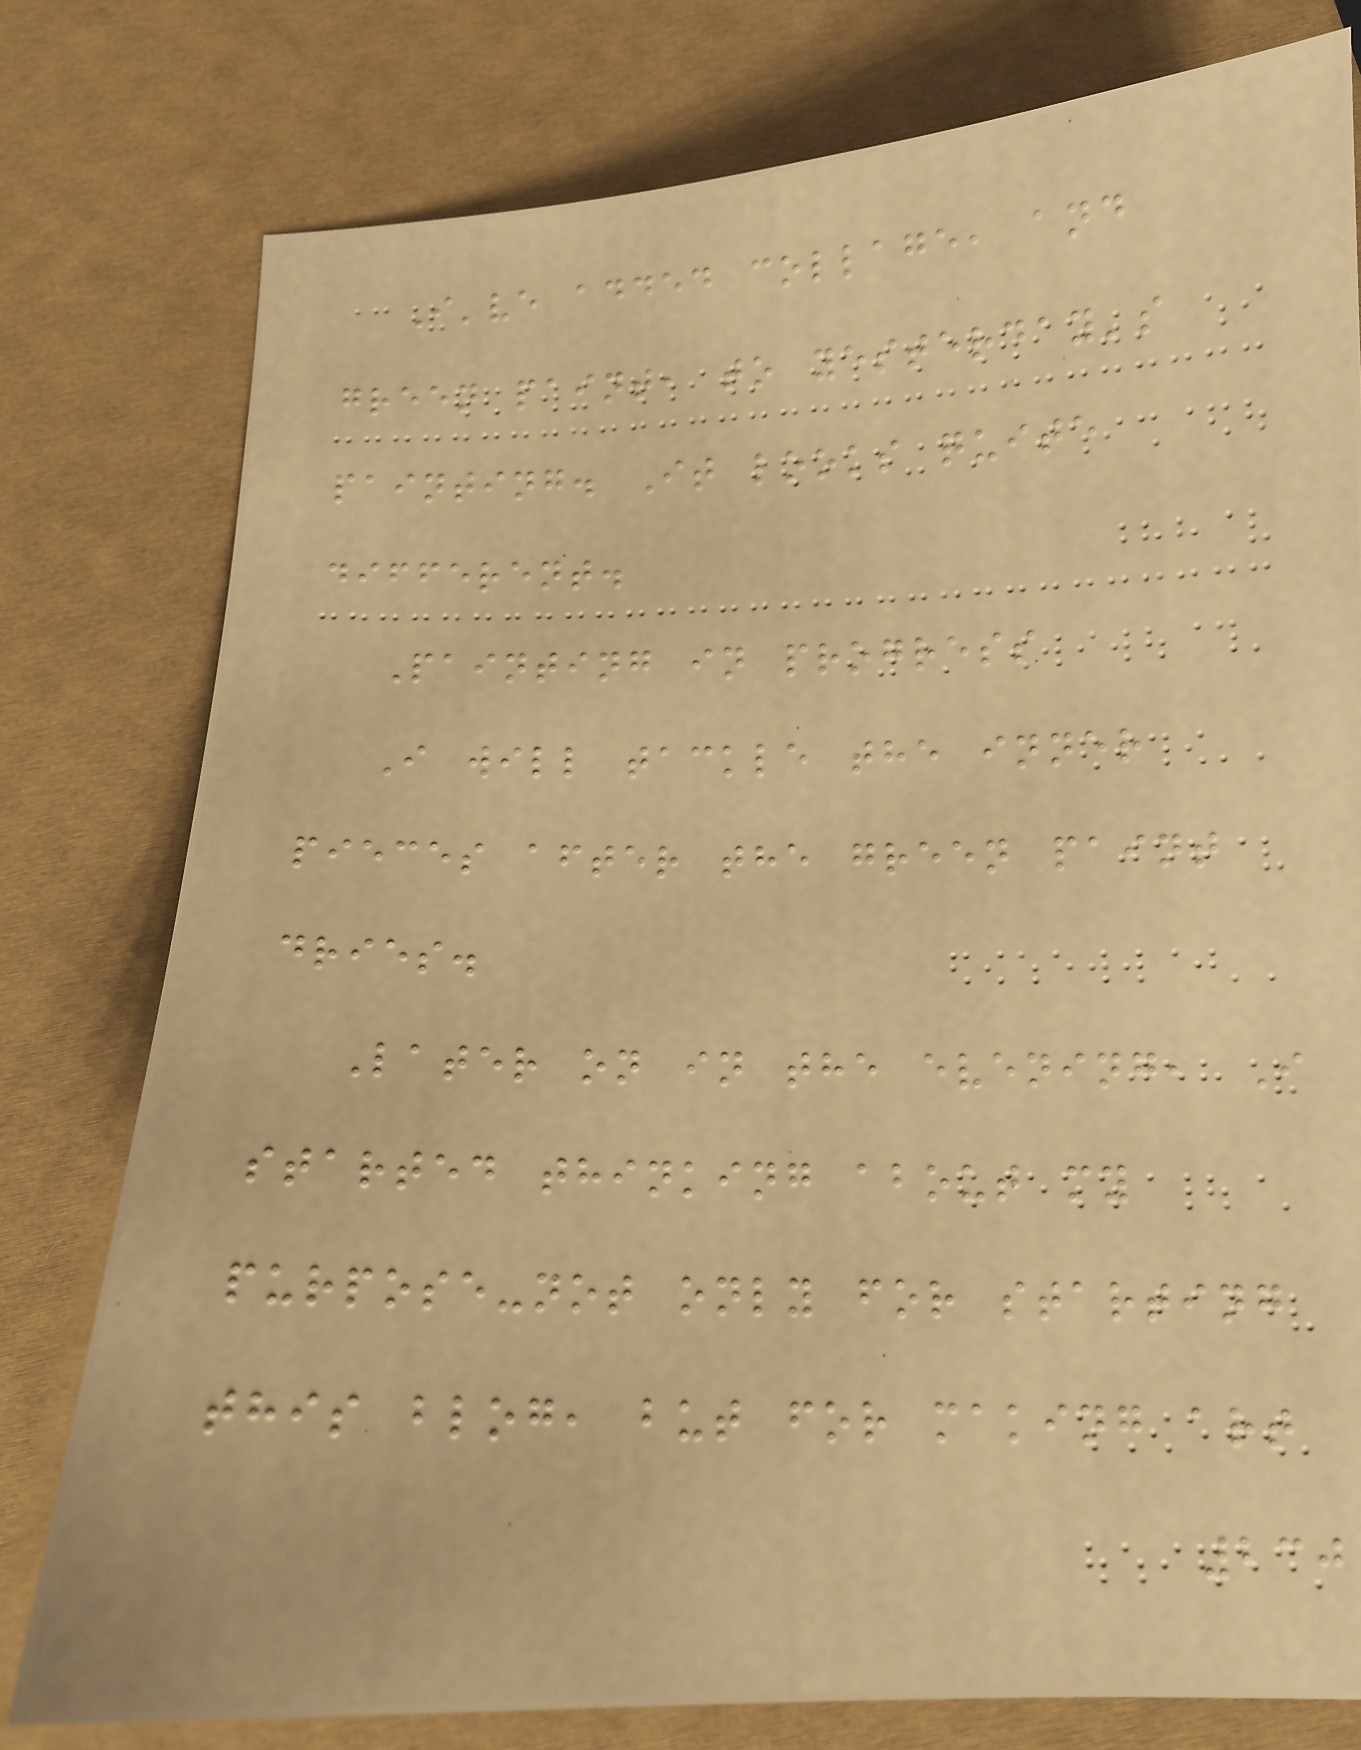I've added collage, and
green paint, to yesterday's
painting. It looks quite
different.
Painting in progress
I will tackle the inner
pieces after the green paint
dries.
Later on in the evening, I
started thinking about my
purpose-not only for starting
this blog, but for making art
230
